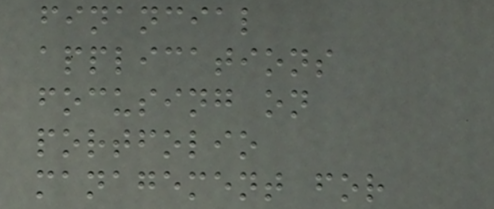financial
applications
focusing on
portfolio
management for
